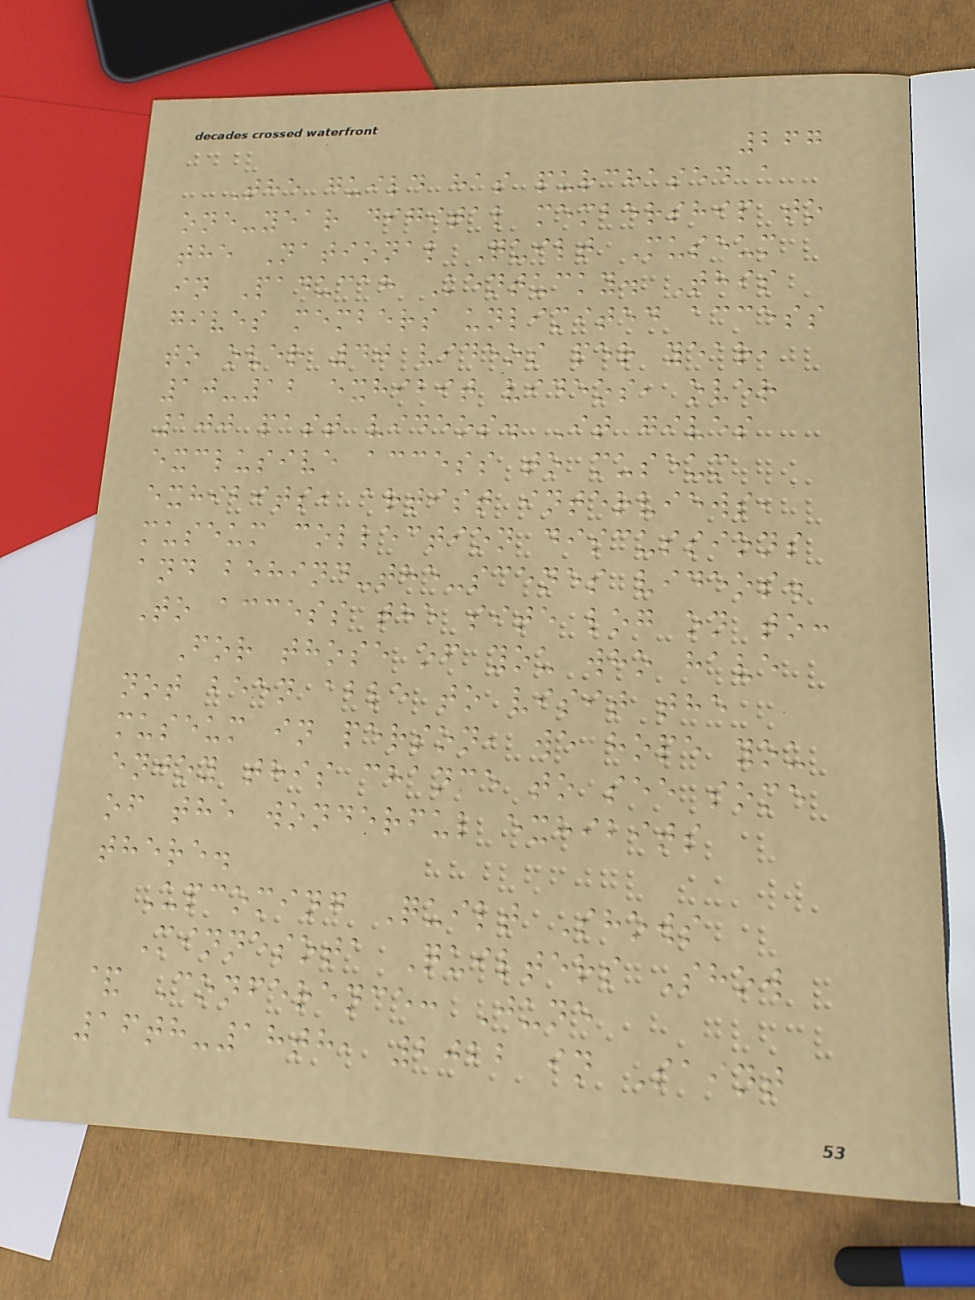267
The guild has purchased a
one-year digital membership to
the National Quilt Museum
in Paducah Kentucky. This
gives members unlimited access
to over 40 videos per year,
10-12 exhibit videos, over
100 past videos. It gives
exclusive access to museum
exhibits, artist interviews,
museum collection discussions
and behind-the-scenes videos.
To access the site log on to:
For those of you who have
not been able to visit the
museum in person, we hope you
enjoy this chance to see some
of the wonderful exhibits
there.
Upcoming Quilt Shows
Minnesota Quilters Show
& Conference: June
16th-18th, 2022 in Saint
